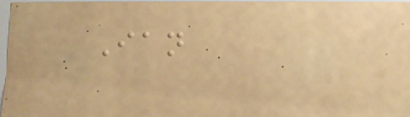Ian
